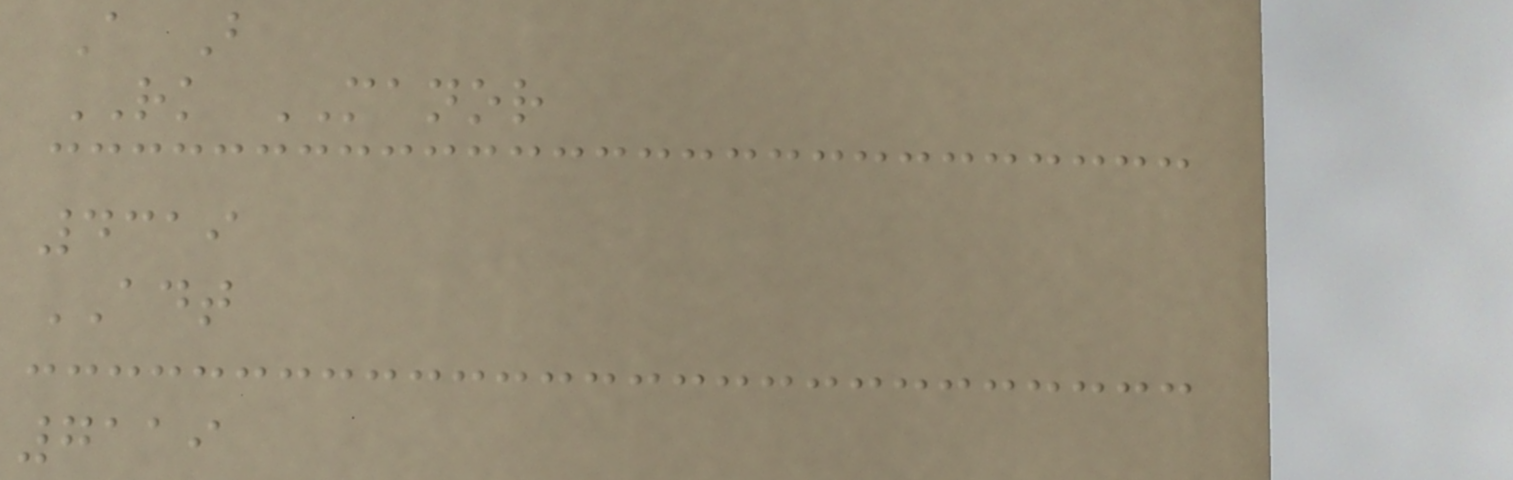A B
RK MANOR
4319
ADT
7119
